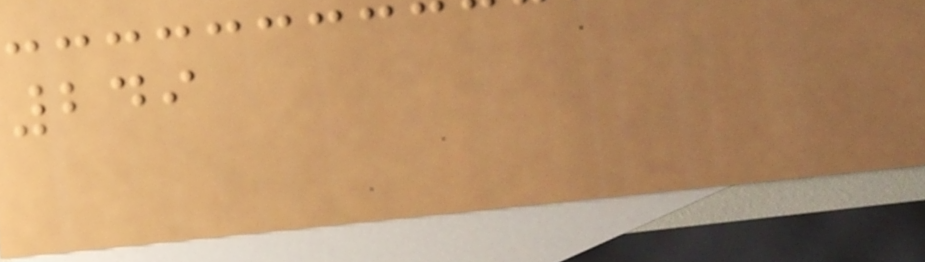249
